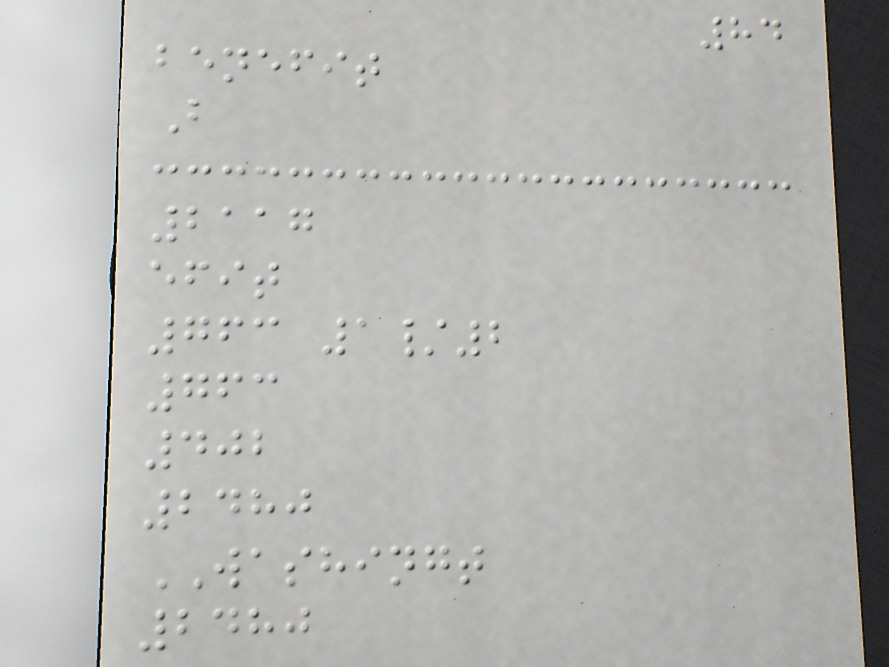84
benefit
B
2117
efit
763 1/2
763
402
2480
WASHINGT
2480
